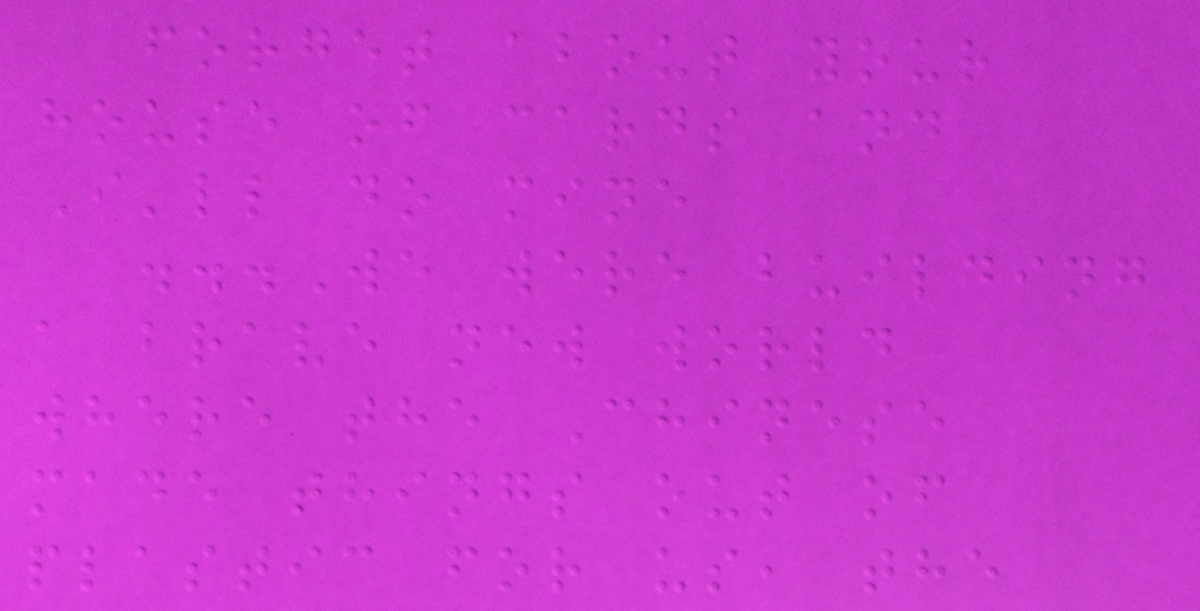forget about your
house of cards and
I'll do mine
...We were building
a brave new world
where the Chinese
made things out of
plastic for us, the
